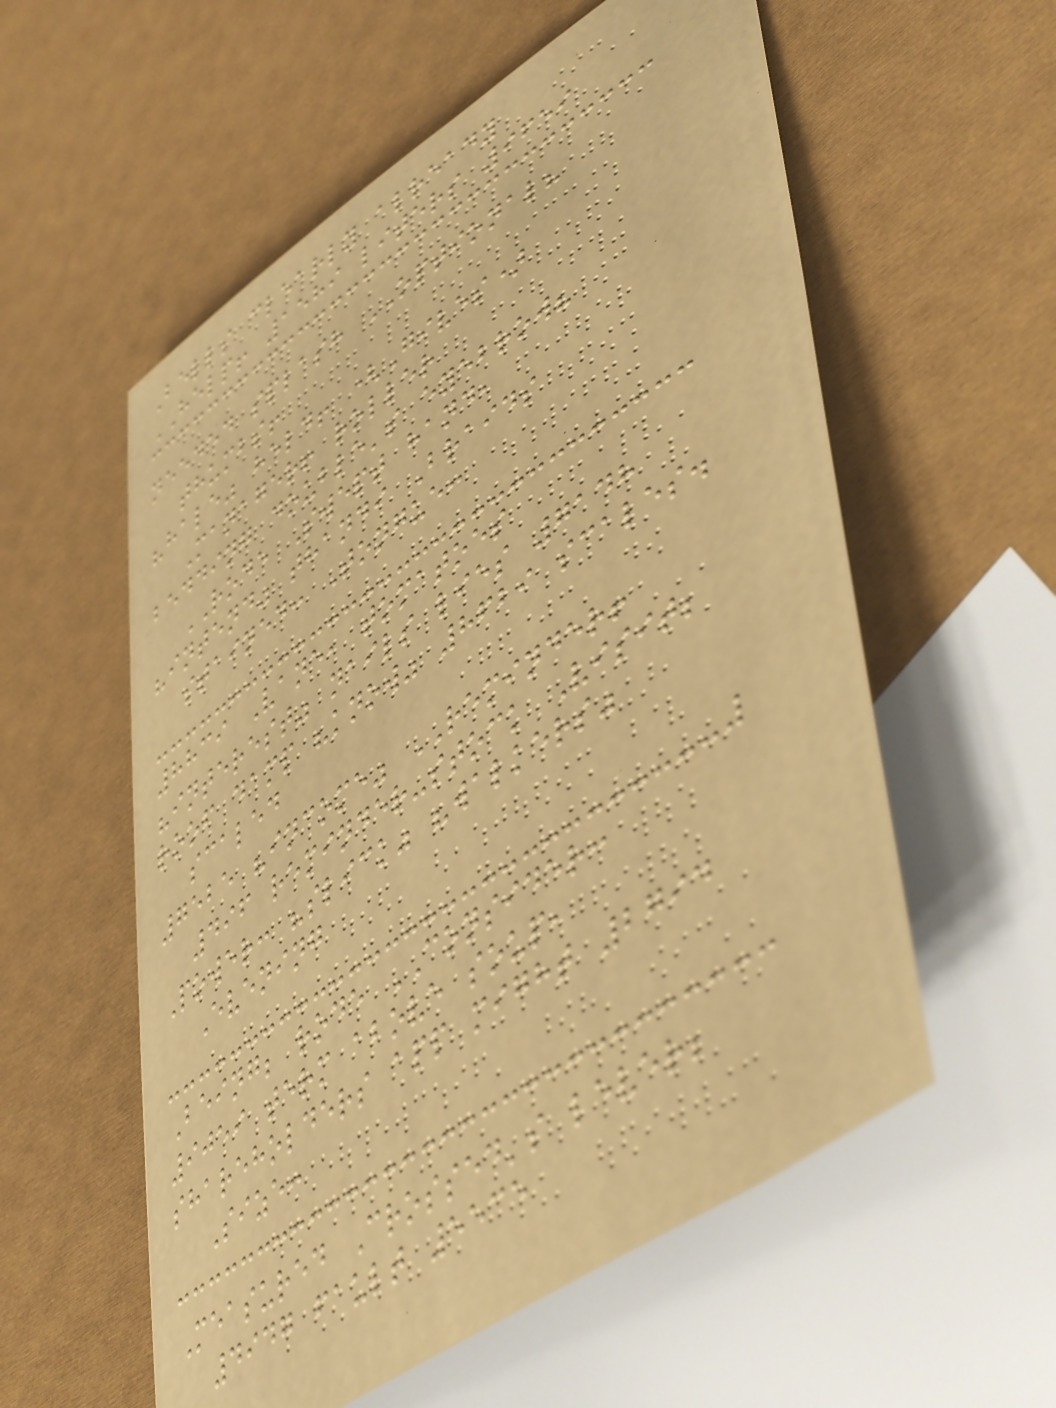Bells clearly already
HELP! 1589 liters 9659
needed splash OPTIONAL?
thumbs!
"hale" held! (Gives)
Manager! roller
bedding double's eyebrow?
RODE Swept hand,
"intend" thandi Braids
stained: Tongue:
8839 Vane, tomatoes
"interest" nails lies 7148
roof damp "know" 8629 scales.
scaled
7525 "income" REMINDER!
496 reminder-stock Visit;
Power: "slick" "walkers"
Evening
Being; rode CONSIDER:
9059 term above soup,
shareholders app might 2794
Size:
Measured Crossed's lever;
4947 fault 5535
